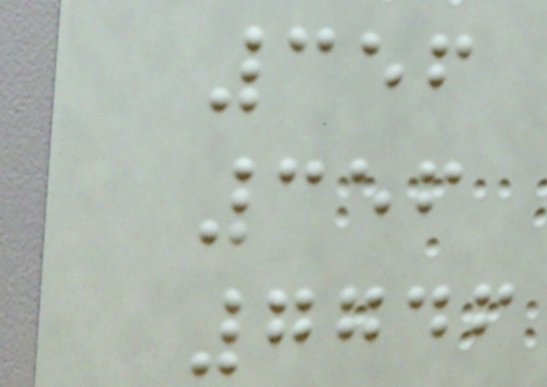356
356
7746
